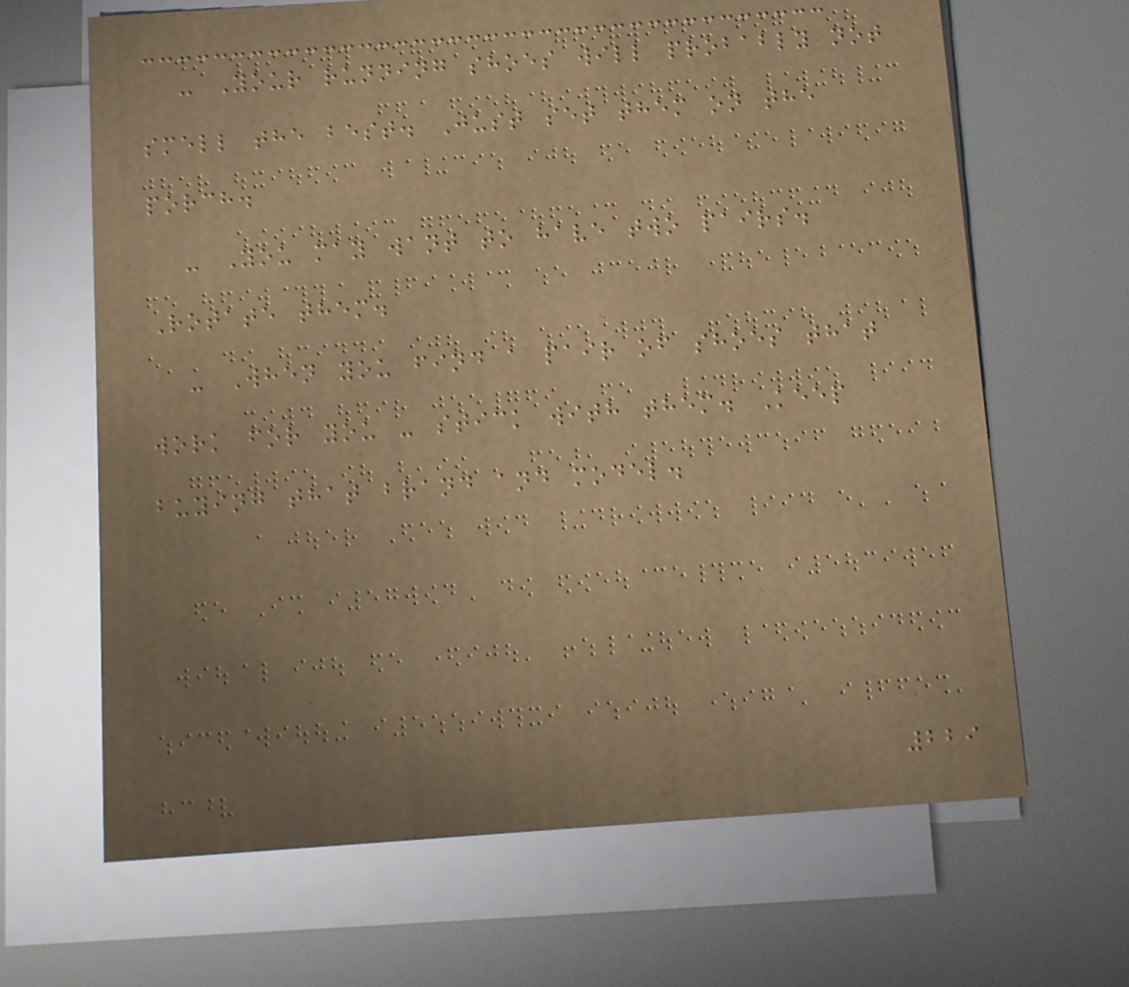- Your running shoes will probably not
smell the best. Just set them on the
porch.
- You may want to have two pairs.
Rotate them.
- When you find a pair of shoes that
work for you - stick with them. Keep
buying that brand and model.
229
